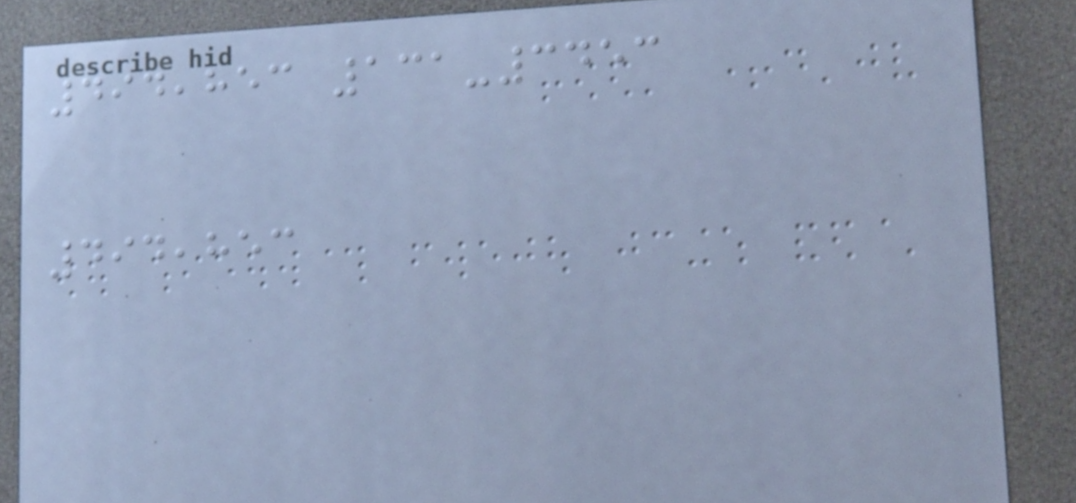494,853 131-3453
494,853
